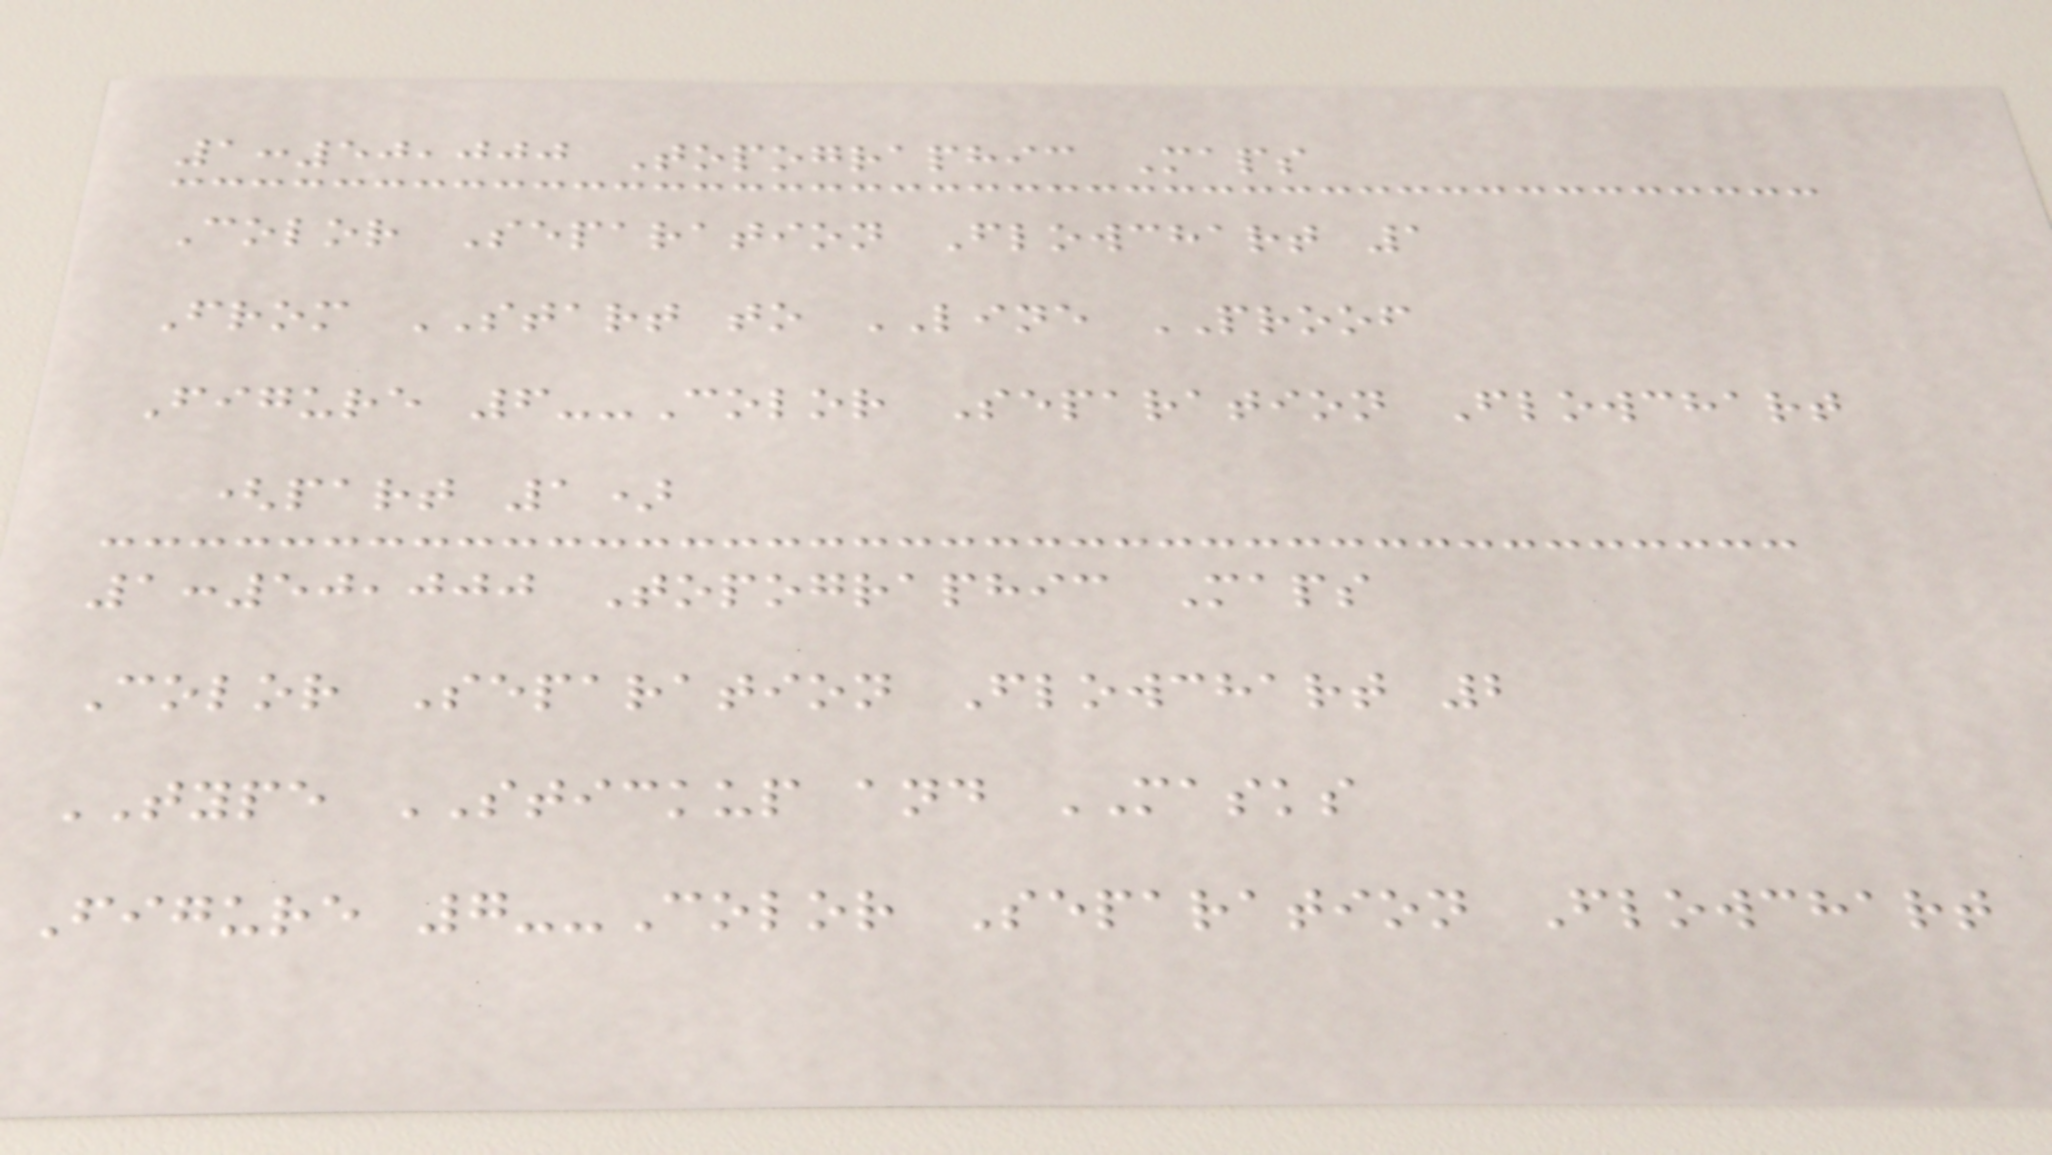1:50,000 Topographic Maps
Color Separation Flowchart 1
From START to LINE PROOF
Figure 6--Color Separation Flowchart
(part 1)
1:50,000 Topographic Maps
Color Separation Flowchart 2
TYPE STICKUP and MASKS
Figure 7--Color Separation Flowchart
